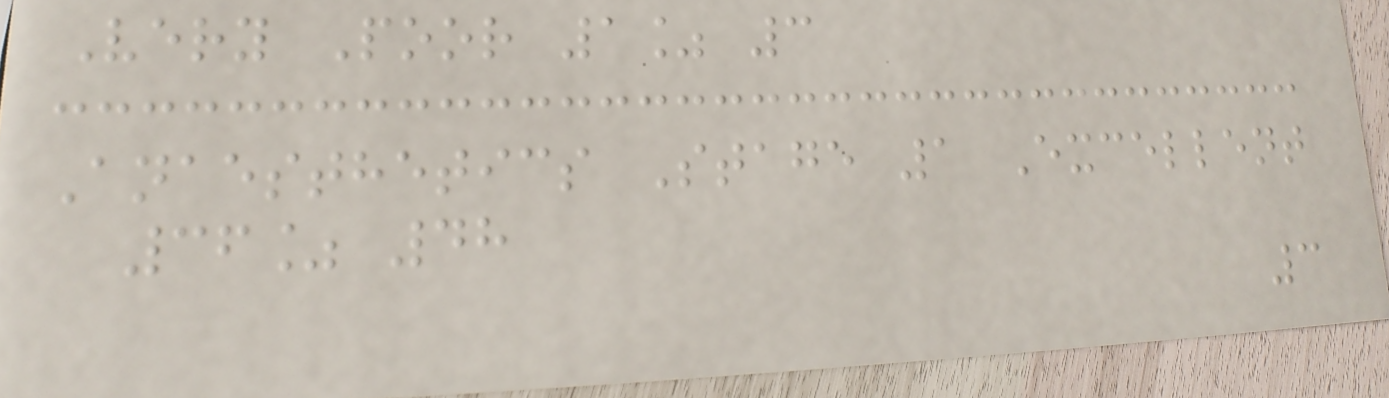Very Poor 1% 3
Anaesthetics Stage 1 Excellent
36% 48
3
